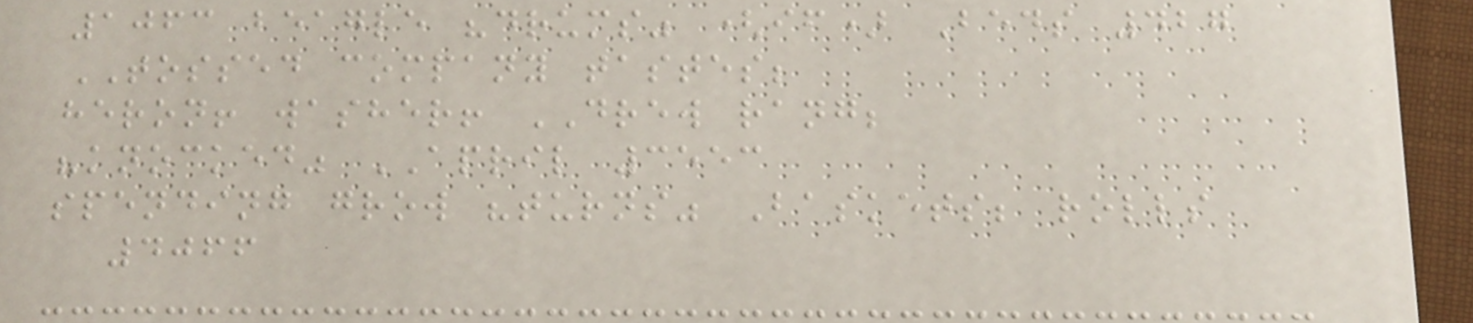1063 beagle "drums" (if) Beds 427
TOSSED company tastes;
heron! washer! DREW rang;
"knocked" APRIL 3553
spending grow "turns" Baskets; rolls
4066
